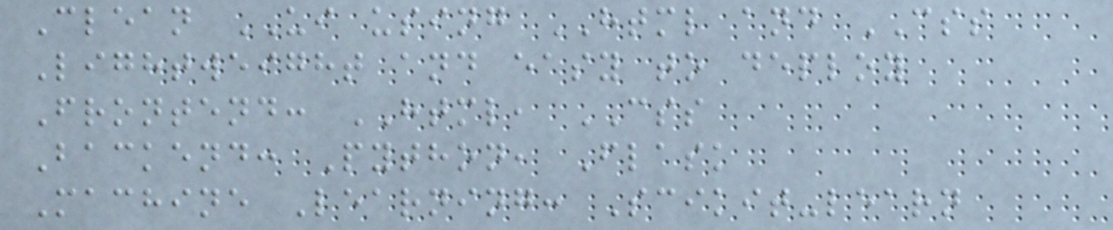Clean UI using HTML and CSS
Lightweight and easy to deploy
Frontend: HTML, CSS
Backend: Python, Flask
Machine Learning: Scikit-learn
